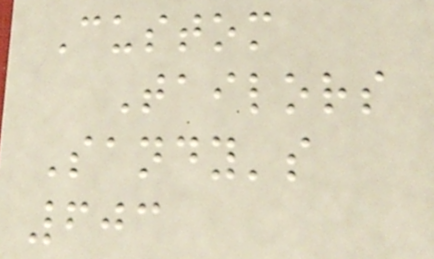Custom
Tailors
Sandy's
603
